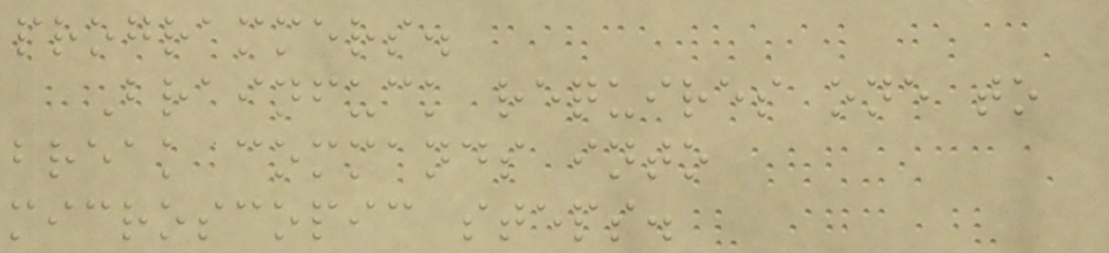programmers.
Brainfuck requires one to
break commands into
microscopic steps.
